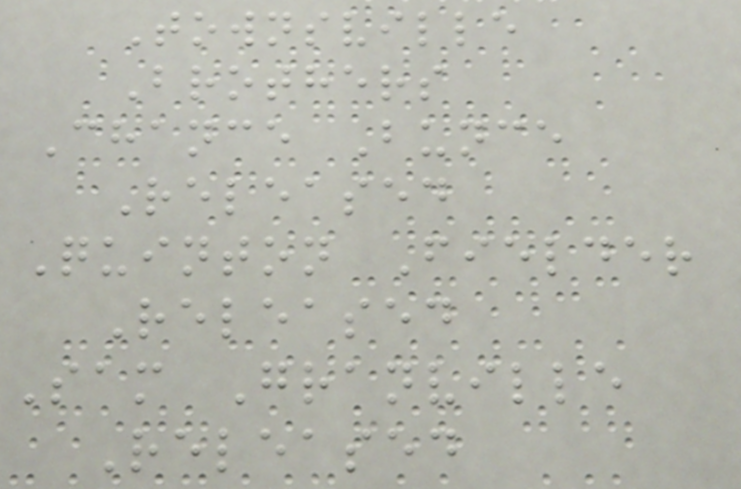Townsville
Brothers
Chance Bunce
Released
Quinton Fielder
Released
Sam Granville
Released
